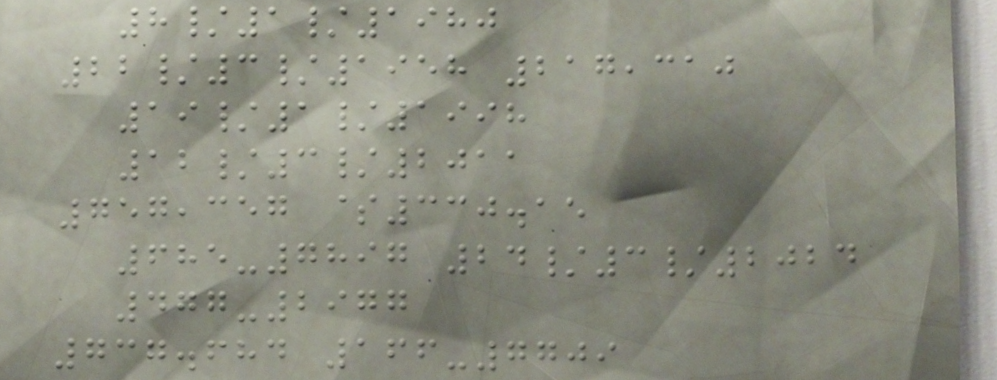8/1/1980
22/3/1958 217,310
19/1/1998
12/3/2011
757,357 $330.15
685-7897 24/3/2024
477-2977
737.684 166-7709
